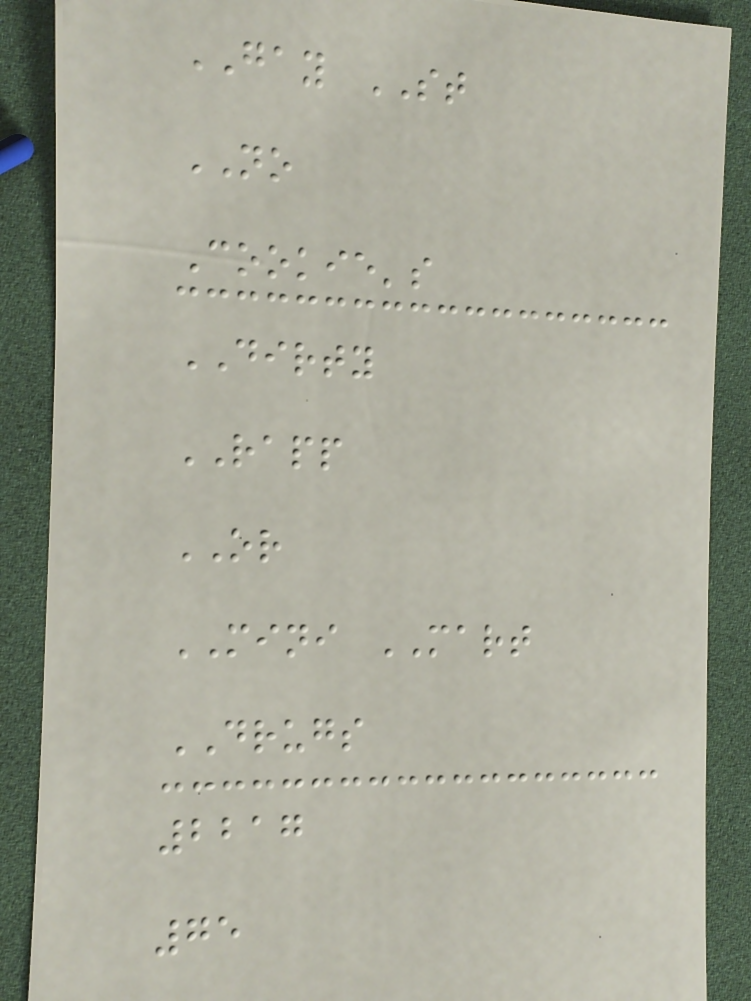GAY ST
NO
Cookie's
DIRTY
RAPP
OR
MINI MART
DRUGS
2217
75
